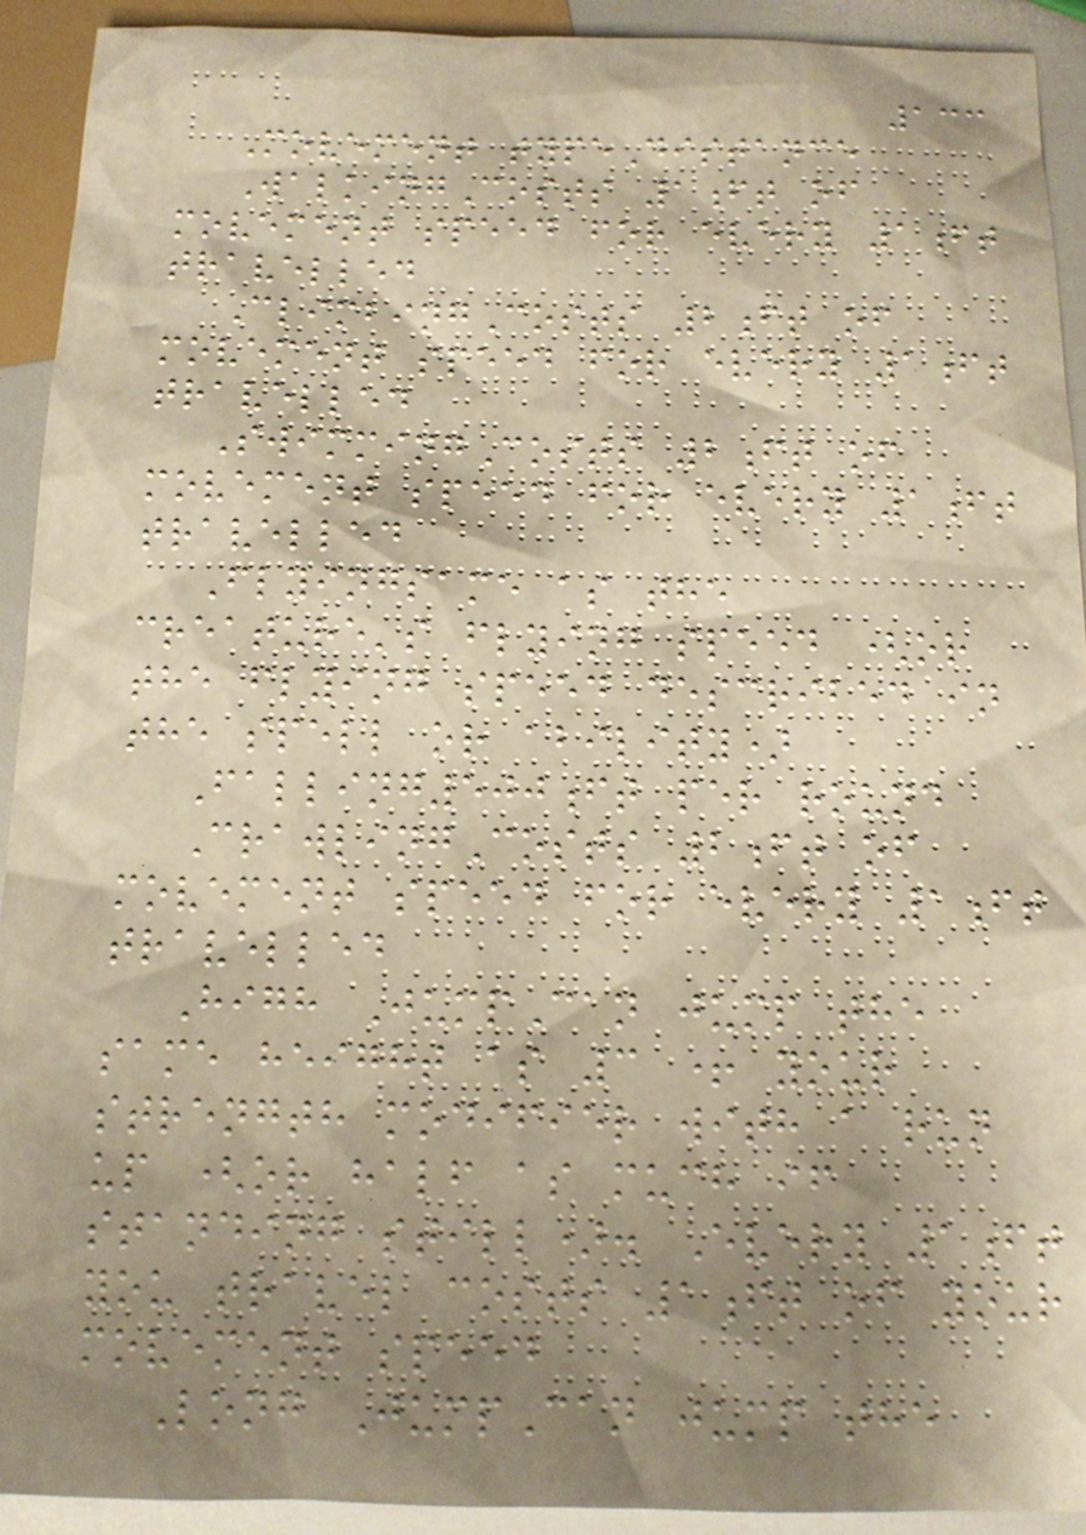133
Movement typeDistance
WalkingCosts 1ft of
movement speed for every 1ft
travelled
ClimbingCosts 2ft of
movement speed for every 1ft
travelled
SwimmingCosts 2ft of
movement speed for every 1ft
travelled
Flyingsame as the
creature's flying speed (or
the flying speed described in
the spell or ability)
Falling500ft per round
CrawlingCosts 2ft of
movement speed for every 1ft
travelled
High JumpCan jump the
same height as 3 + your
strength modifier with a run
up (or half as much if
standing still). Every 1ft
you travel costs 1ft of your
movement speed
Long JumpCan jump the
